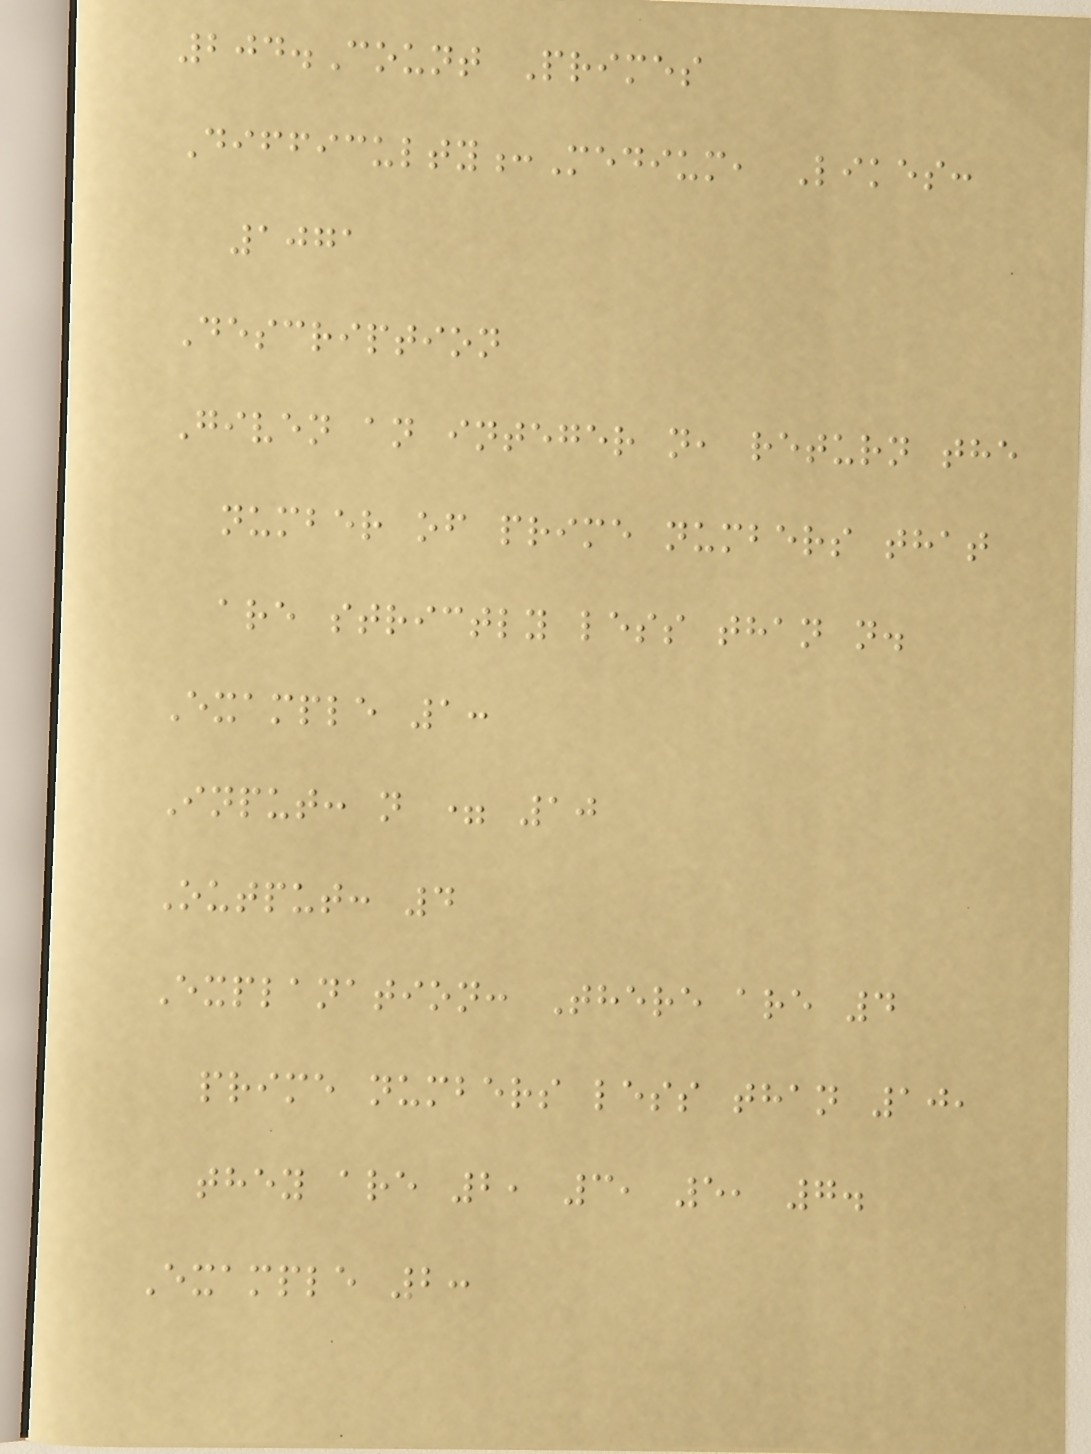204.Count Primes
Difficulty:Medium, Likes:
1071
Description
Given an integer n, return the
number of prime numbers that
are strictly less than n.
Example 1:
Input: n = 10
Output: 4
Explanation: There are 4
prime numbers less than 10,
they are 2, 3, 5, 7.
Example 2:
